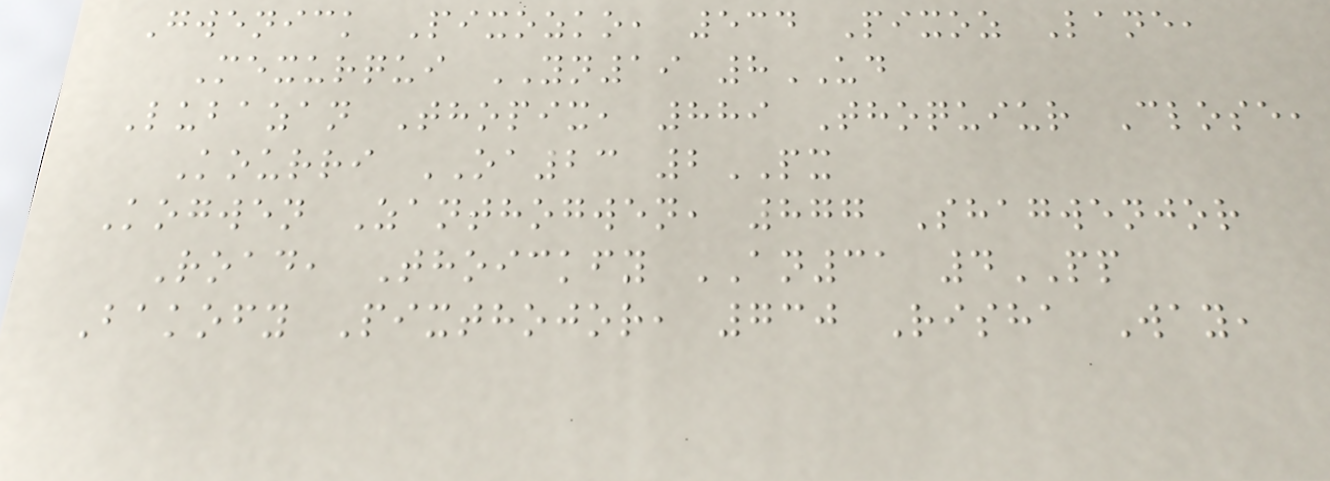Gwenick Pixozko, 534 Pixoz Lane,
Mexurqui YN19 8UD
Lubazan Thopix, 889 Thoquiur Close,
Kourri OA23 2PX
Kogwen Zanthogwen, 877 Shagwenjor
Road, Thoickfy AN31 4PP
Bakofy Pixthojor, 730 Risha Way,
